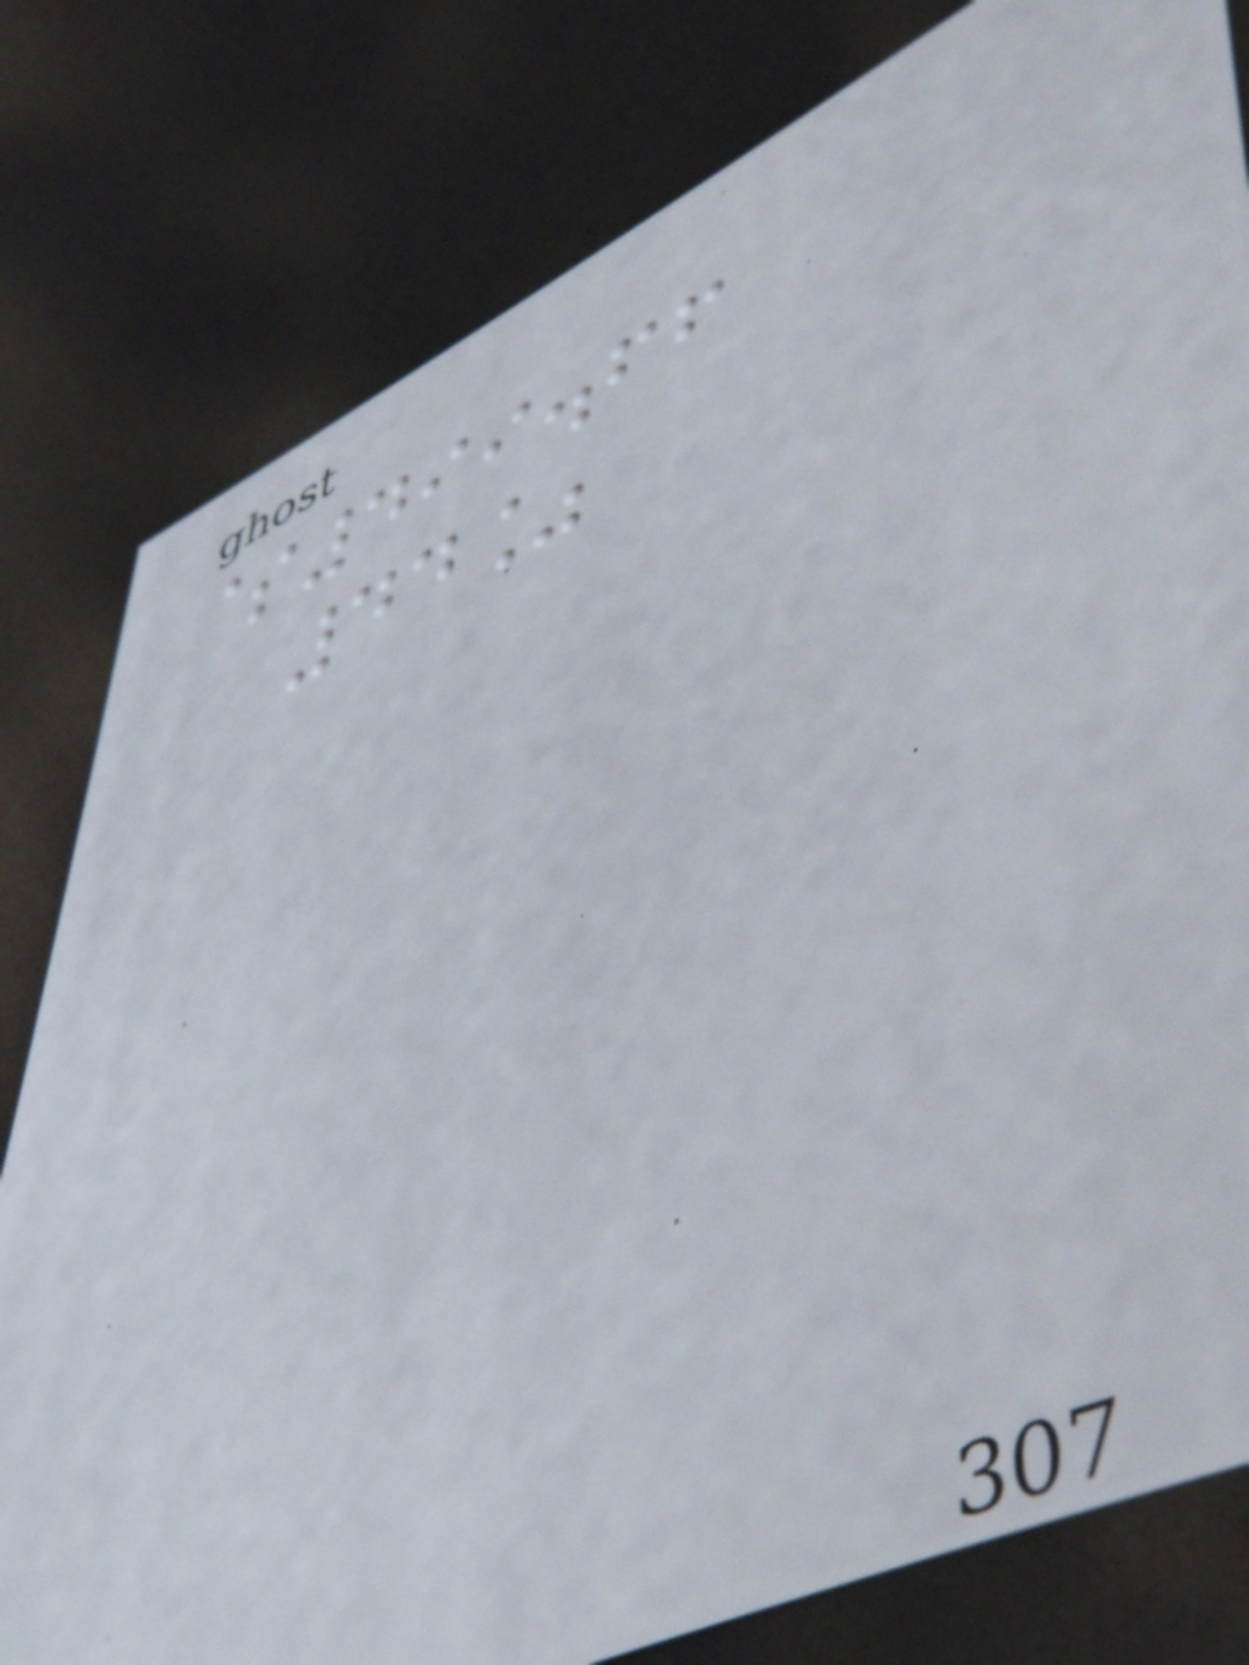$499.66
44%
